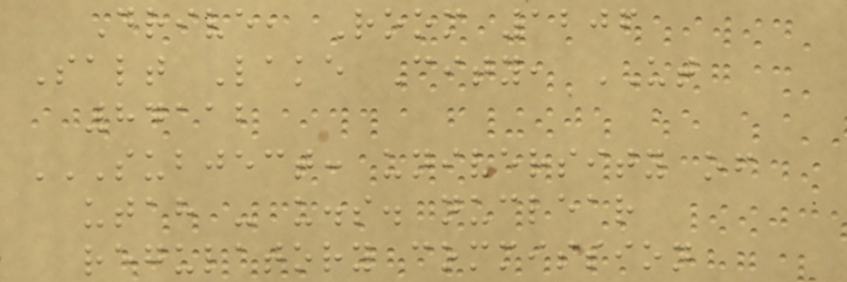Drive, Room 1206
Salt Lake City, UT
84112
SUBJECT: UNIVERSITY OF
UTAH - U.S. NUCLEAR
REGULATORY COMMISSION
